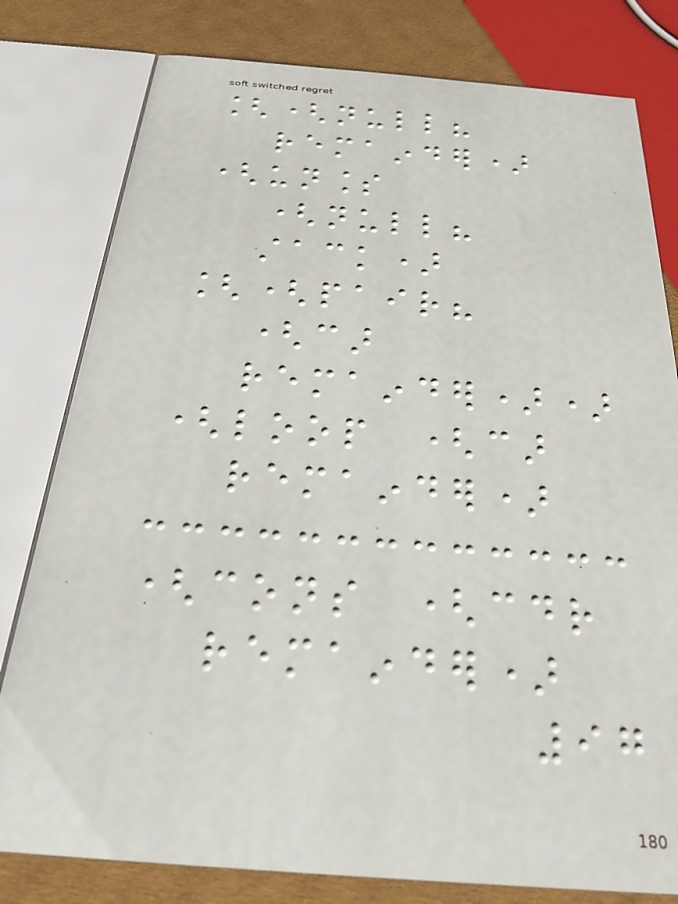[(null?
remainder)
(unless
(null?
stack)
[(pair?
(car
remainder))
(loop (car
remainder)
(cons (cdr
remainder)
97
